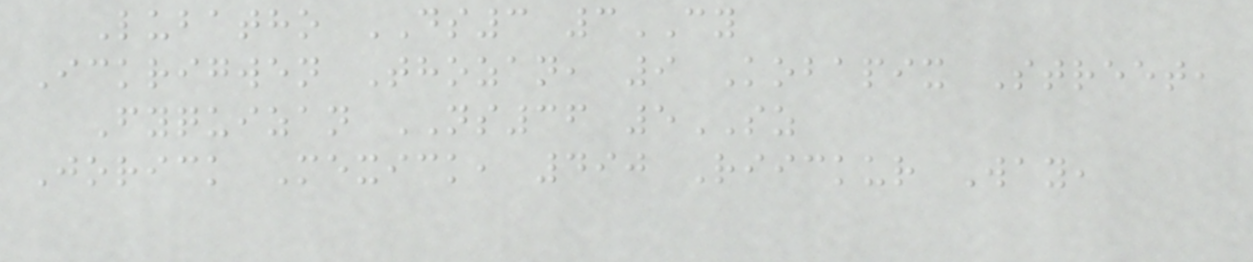Lubatho DS3 3CY
Ickrigwen Thozan, 9 Kobapix Street,
Fyquizan NS36 5SZ
Jorick Mexick, 490 Riickur Way,
